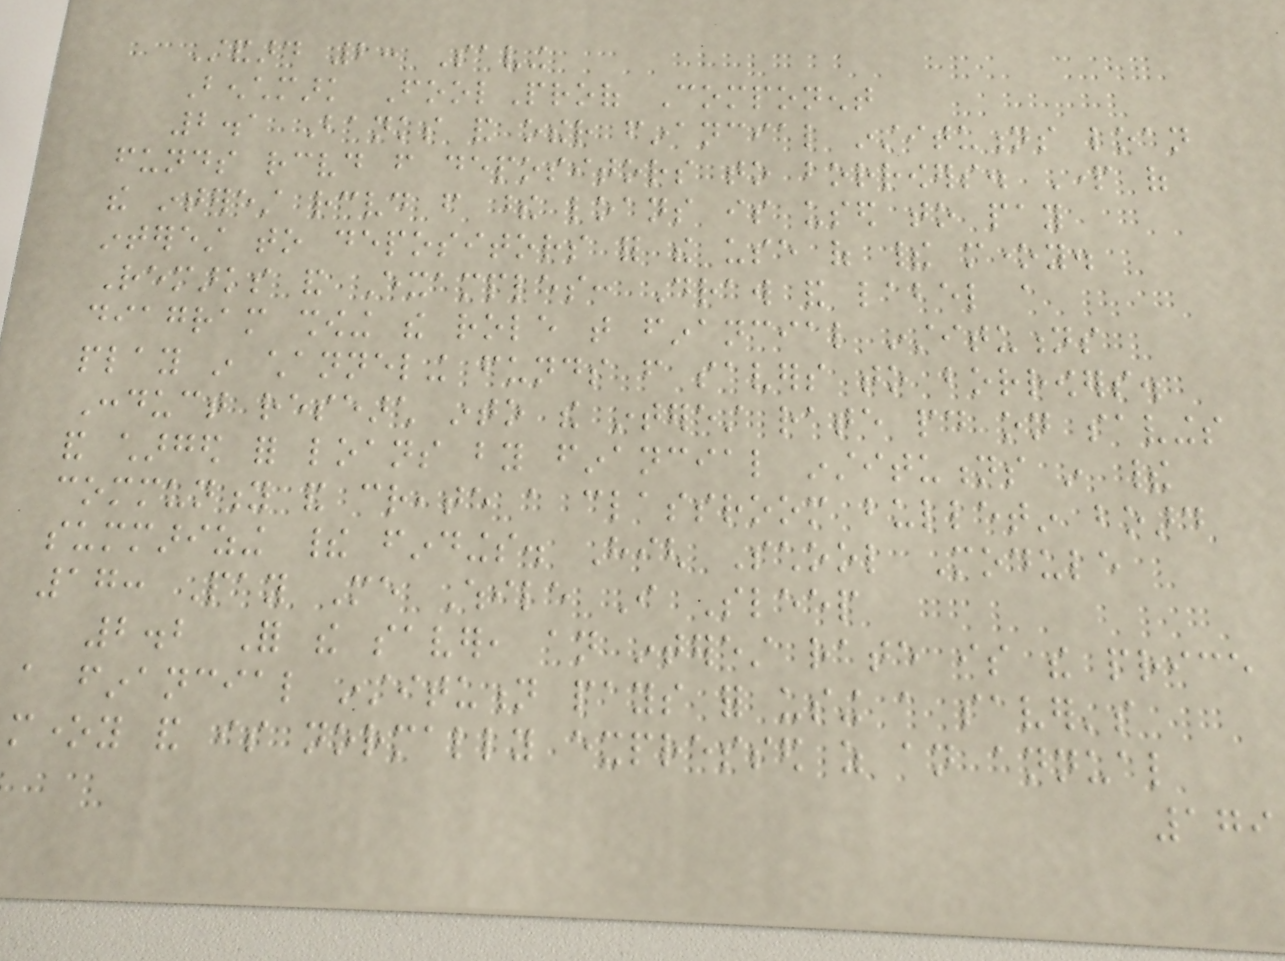Standard 2: Saving
Benchmark FoolProof Component
2.1 Banks and other financial institutions loan
funds received from depositors to borrowers. Part of
the interest received from these loans is used to pay
interest to depositors for the use of their money.
Remarks and Examples: Draw and label a
diagram showing the role that financial institutions
play in channeling funds from savers to borrowers.
Conduct research into the interest rate paid on savings
and charged for loans by financial institutions in their
community and create a classroom bulletin board
summarizing their findings. High School Module
17: Pay Me While I Sleep
2.2 For the saver, an interest rate is the price
a financial institution pays for using a saver's
money and is normally expressed as an annual
179
